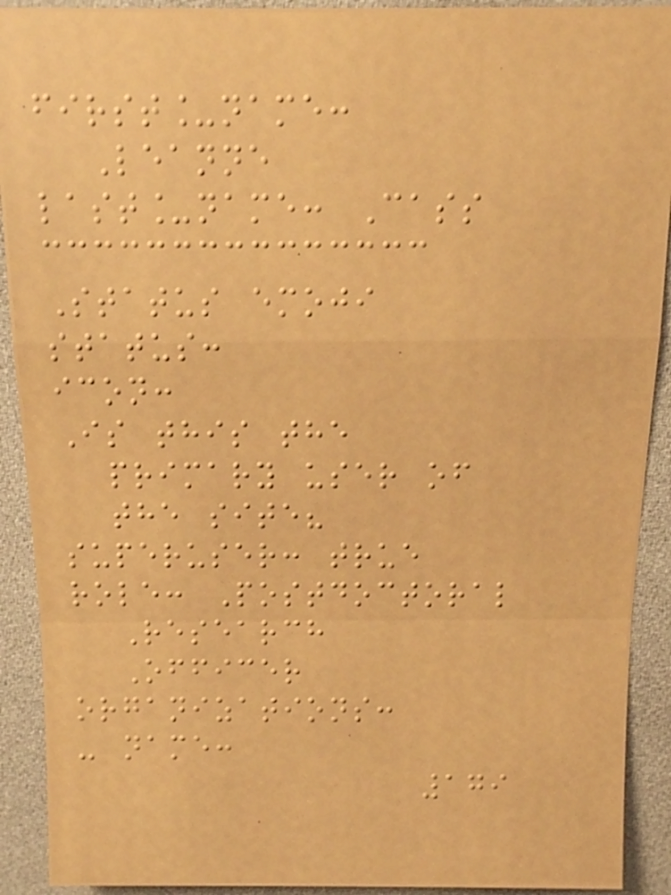first_name:
Leanne
last_name: Cass
Status emoji
status:
icon:
Is this the
primary user of
the site?
superuser: true
role: Postdoctoral
Research
Officer
organizations:
- name:
179
